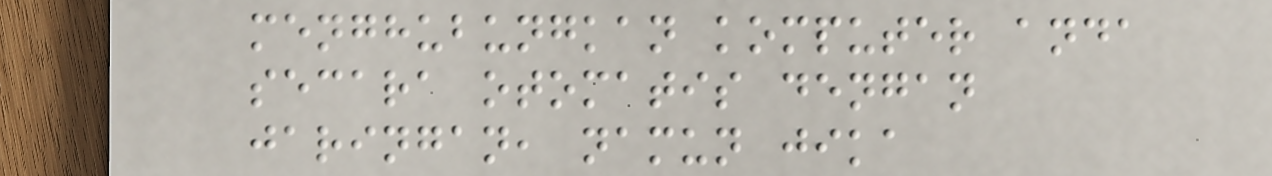menghubungkan komputer anda
secara otomatis dengan
jaringan, namun jika
